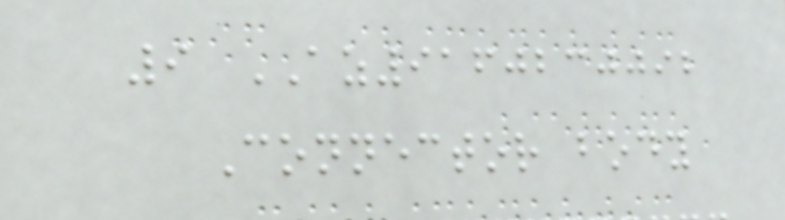9 AZ9160230092
Connector body
